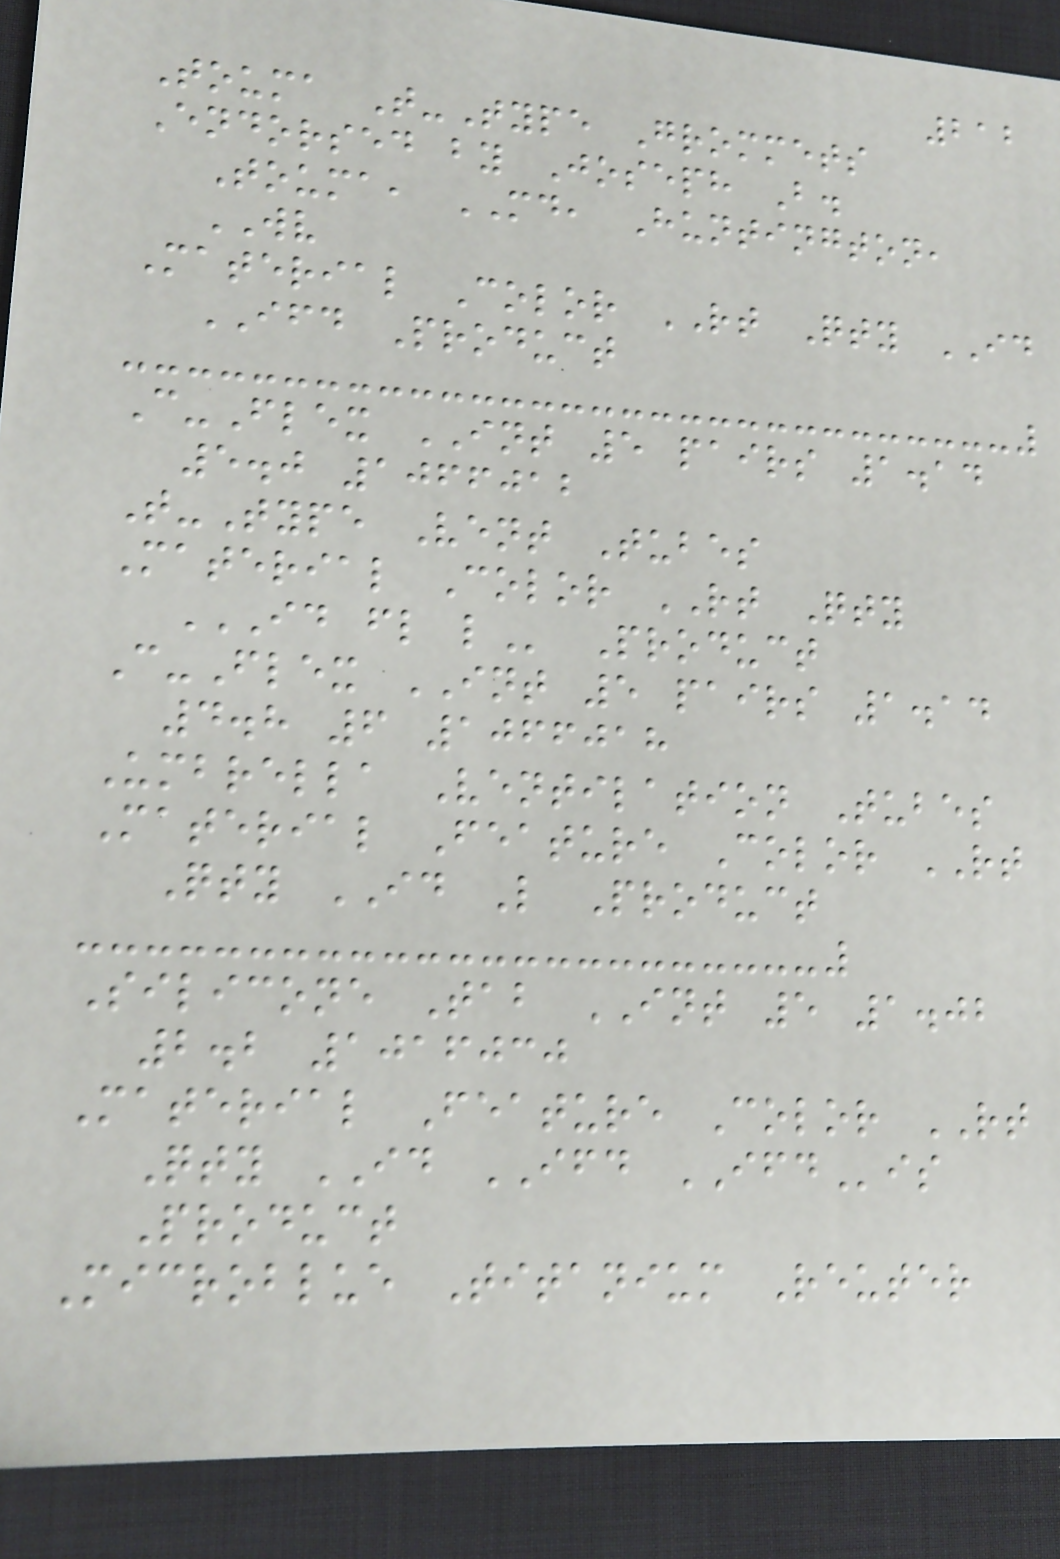212
Touma T-Type Grommets
Endorsed by Joseph B.
Touma, MD, Huntington,
WV
Material Color RT Qty ID
IFD Product
C-Flex INT 5 pairs 1.14
5.0 1066012
T-Type Vent Tubes
Material Color RT Qty
ID FL L Product
C-Flex INT 5 pairs 1.14
4.8 6 1066018
Umbrella Ventilation Tubes
Material Feature Color RT
Qty ID L Product
Silicone Tab INT 5 1.02
2.2 1016030
Material Feature Color RT
Qty ID IFD IFDis
Product
Microblue Titanium Reuter
